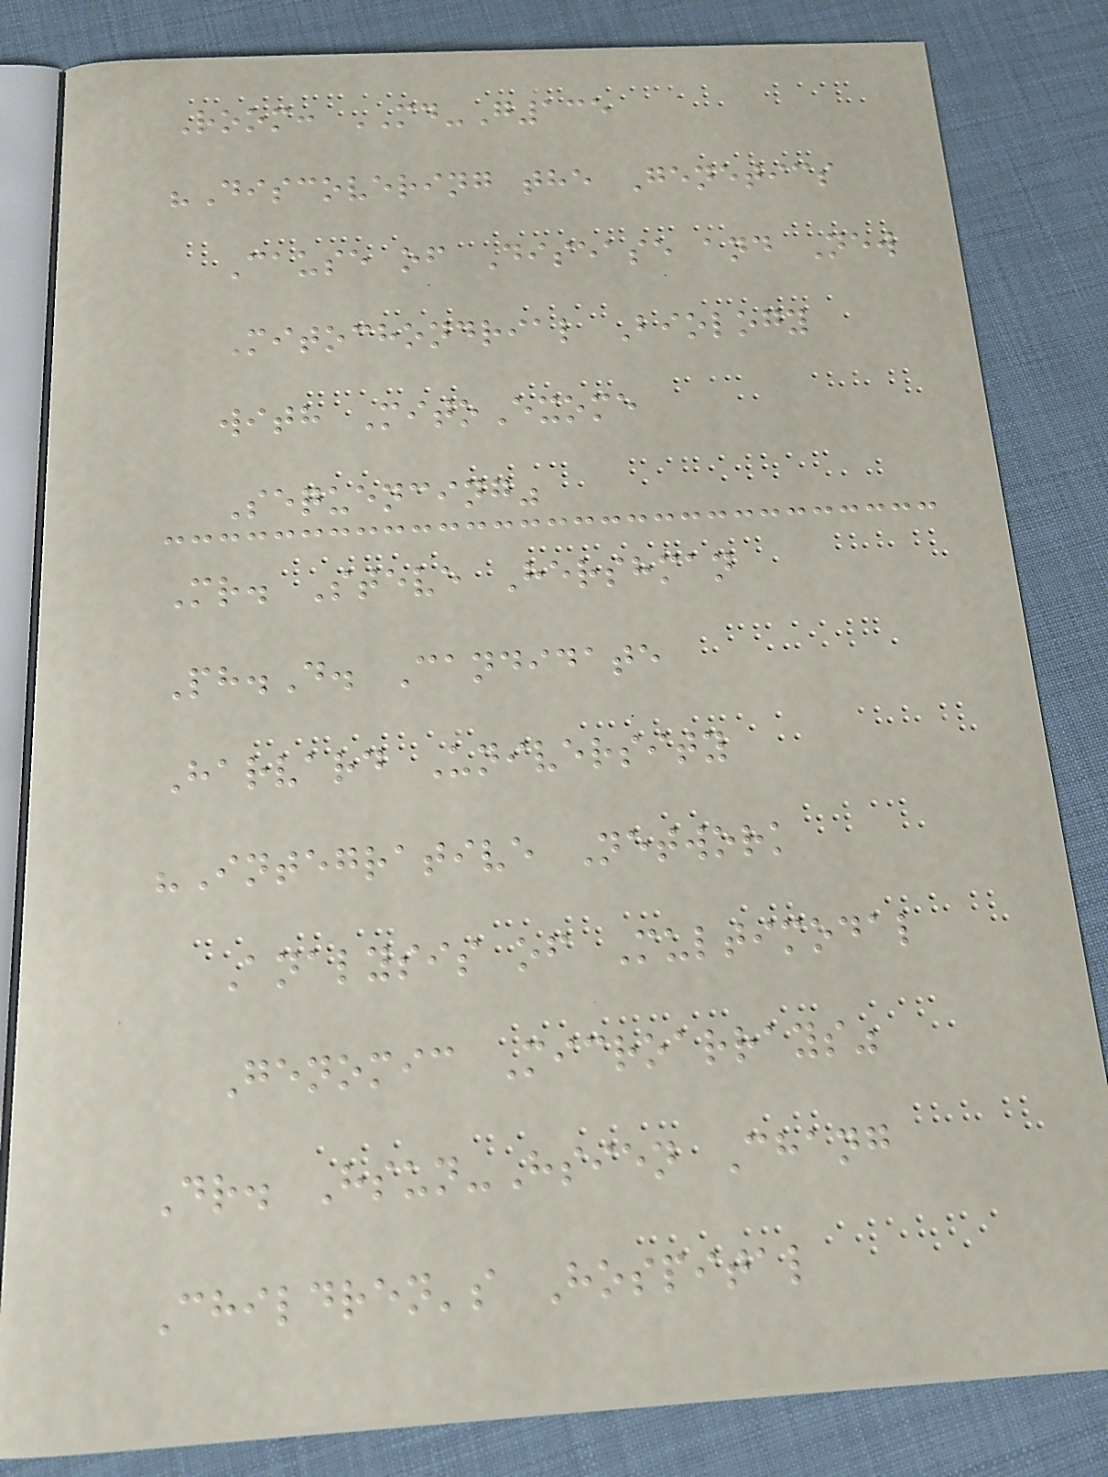Room: MD-G135
"Discovering the Genetics
Cause of Disease and New
Mitochondrial Biology
with MitoExome
Sequencing"
Mr. Steve Hershman
Ph.D. Candidate
Harvard University
"Integrative Network
Analysis of Multimodal
Genomic Microarrays"
Dr. Hsun-Hsien Chang
Children's Hospital
